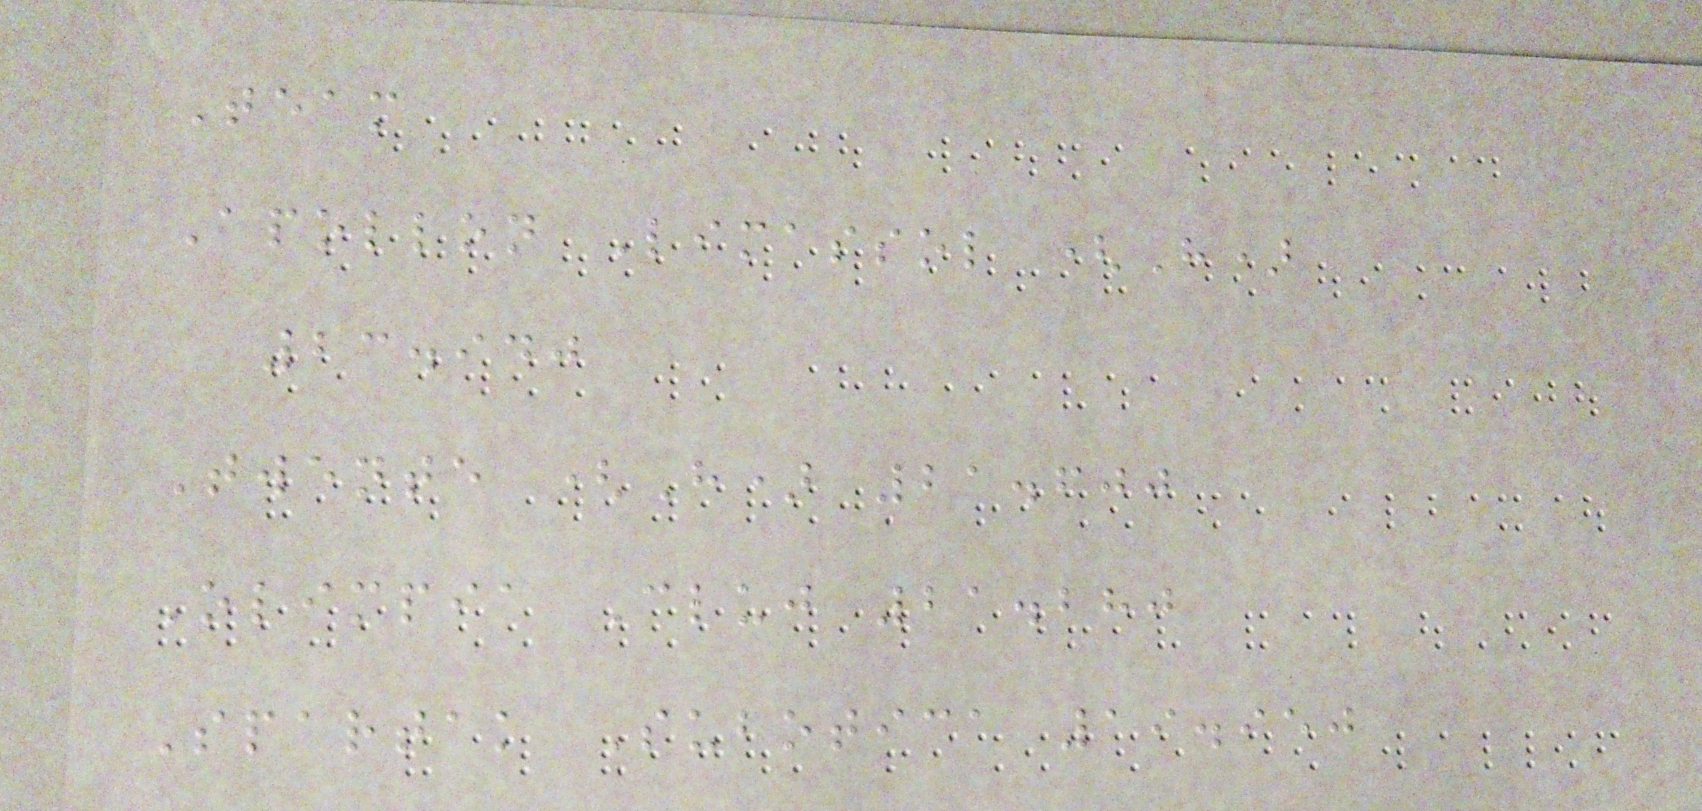Team
Apollon Limassol (H)
23.940
Twente (H) 21.600
Olimpia Cluj 21.280
Spartak Subotica 19.950
